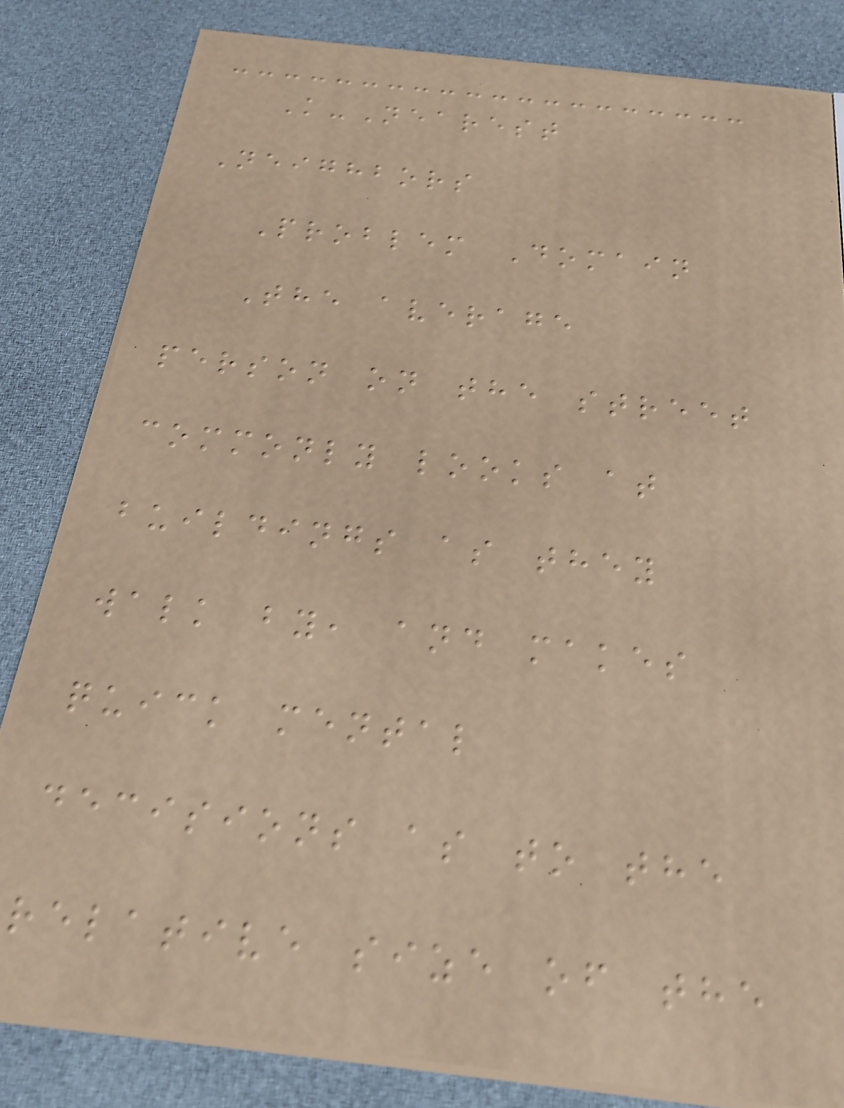K-Nearest
Neighbors
Problem Domain
The average
person on the street
commonly looks at
buildings as they
walk by, and makes
quick mental
decisions as to the
relative size of the
